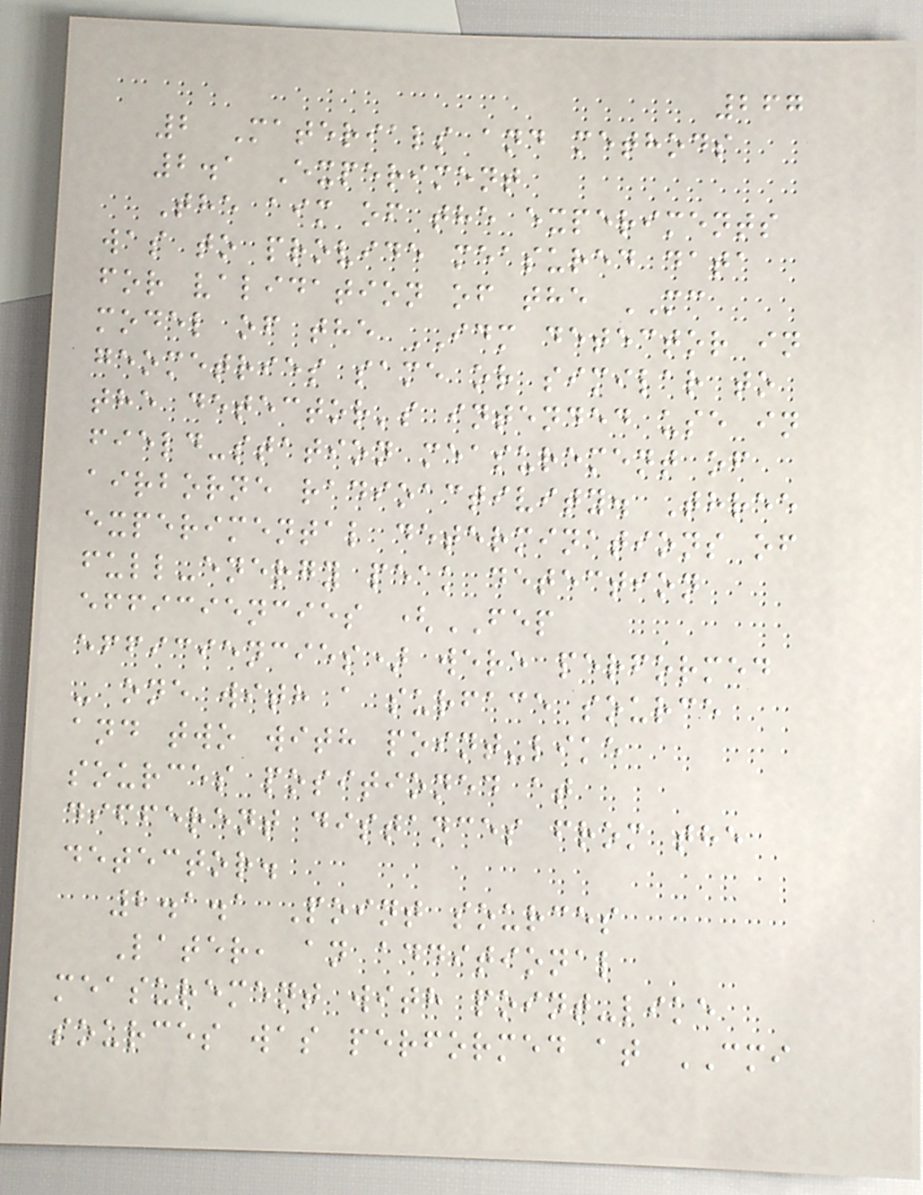267
2 Materials and methods
2.1 Experiment
The aim of the experiments
was to provide measured data
for validation of the MC
model of the IDM detector in
geometries same or similar to
the detector's intended use in
field-station measurement of
airborne radioactivity. Three
experimental determinations of
full-energy peak detection
efficiencies (FEP
efficiencies) were performed
- one with a surface source
and two with point-like
sources positioned at
different distances from the
detector.
2.1.1 Point sources
Later, an additional
measurement with point-like
sources was performed at CMI
